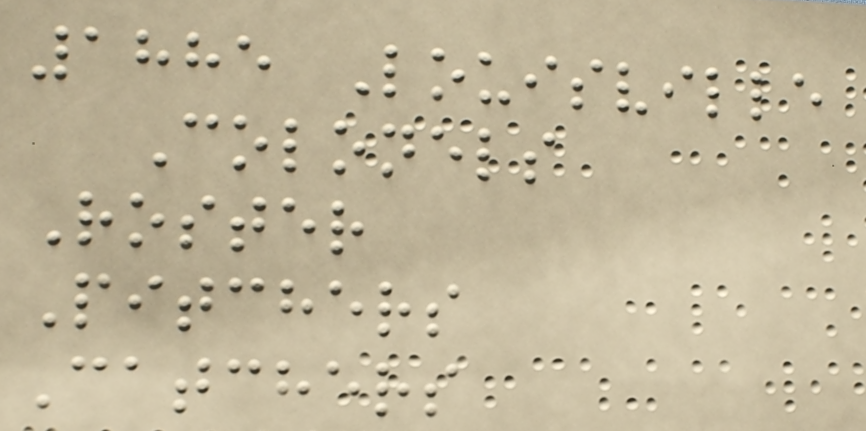1885 Louisville
Colonels
Roster
Pitchers
Catchers
